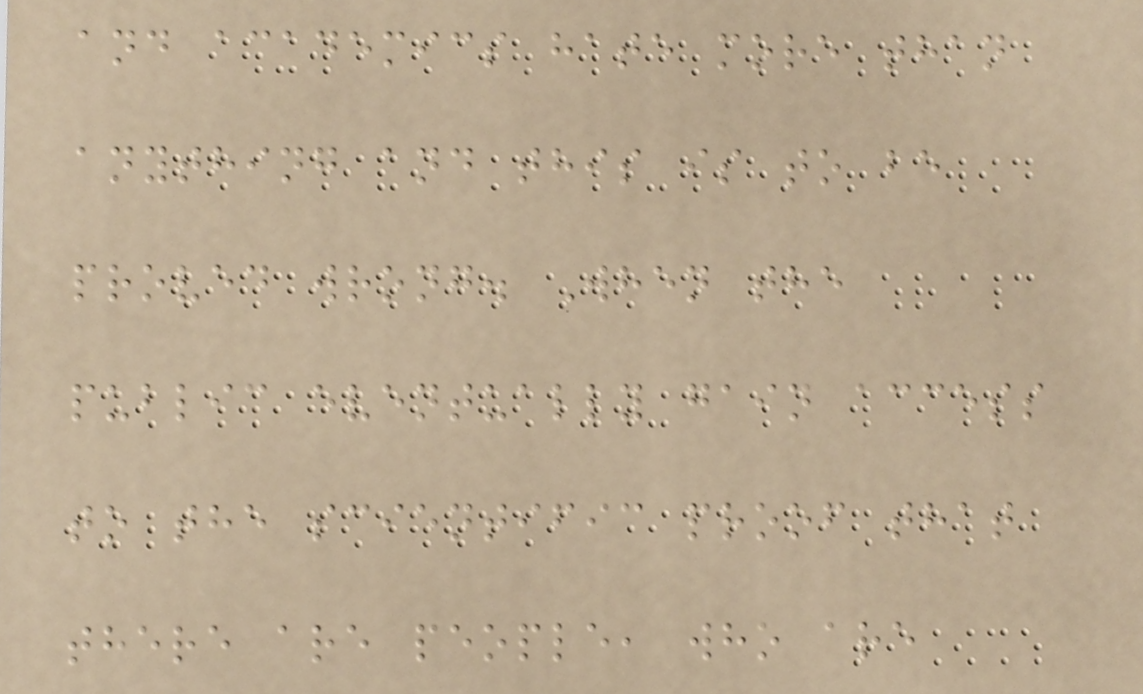and academics hate more than
anything and this is to be
proved wrong. When the
public eventually gain access
to the scientific proof that
there are people, who are
